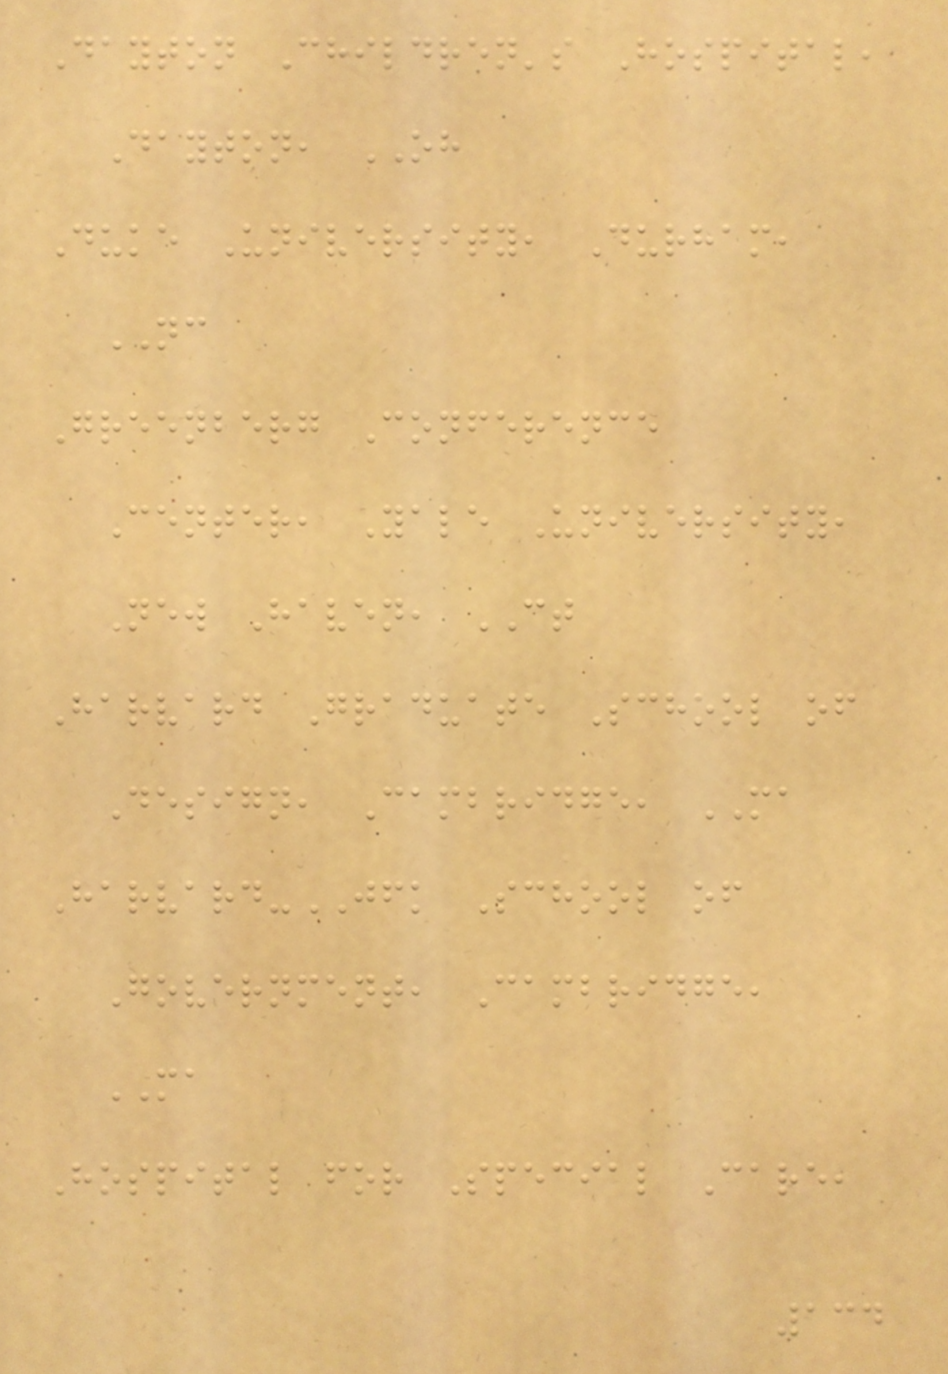Dayton Children's Hospital,
Dayton, OH
Duke University, Durham,
NC
Greenberg Conference
Center, Yale University,
New Haven, CT
Harvard Graduate School of
Design, Cambridge, MA
Harvard-JFK School of
Government, Cambridge,
MA
Hospital for Special Care,
134
